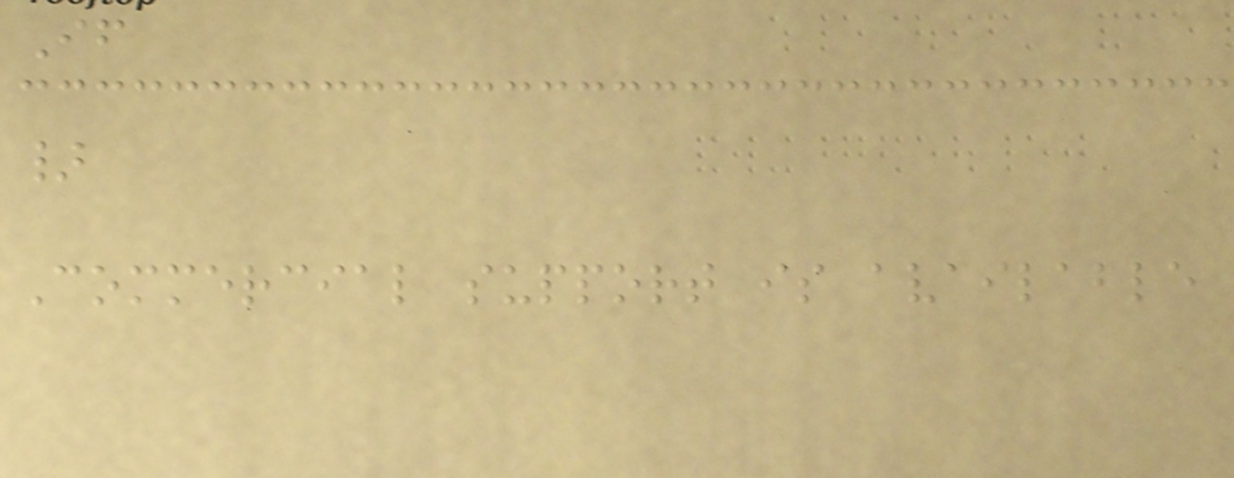If
}
Commercial support is available
